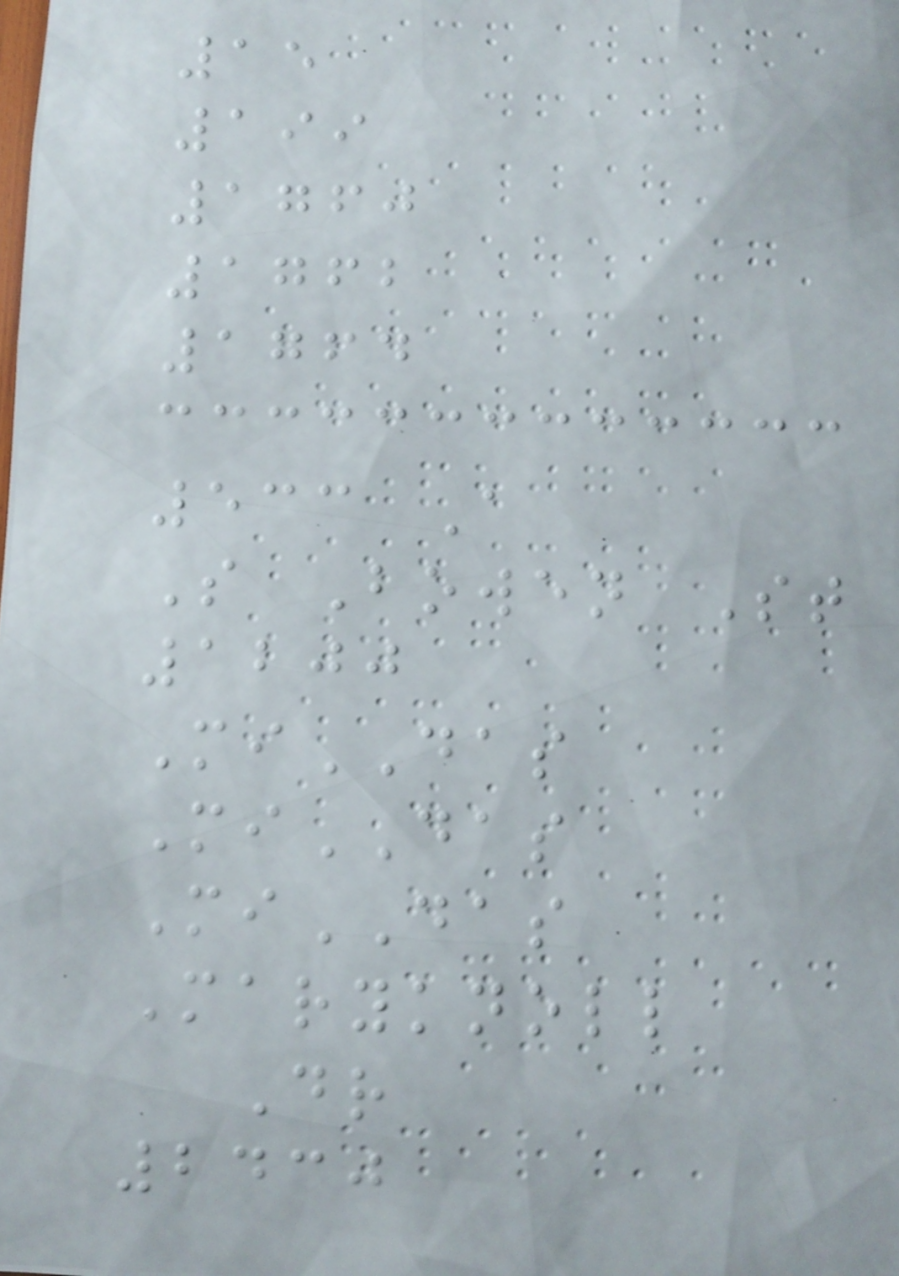15
199
1760
1762
1764
533 A
S Bowen St
1200
MiDAS
MiDAS
MiDAS
Maryknoll
Dr
2430
